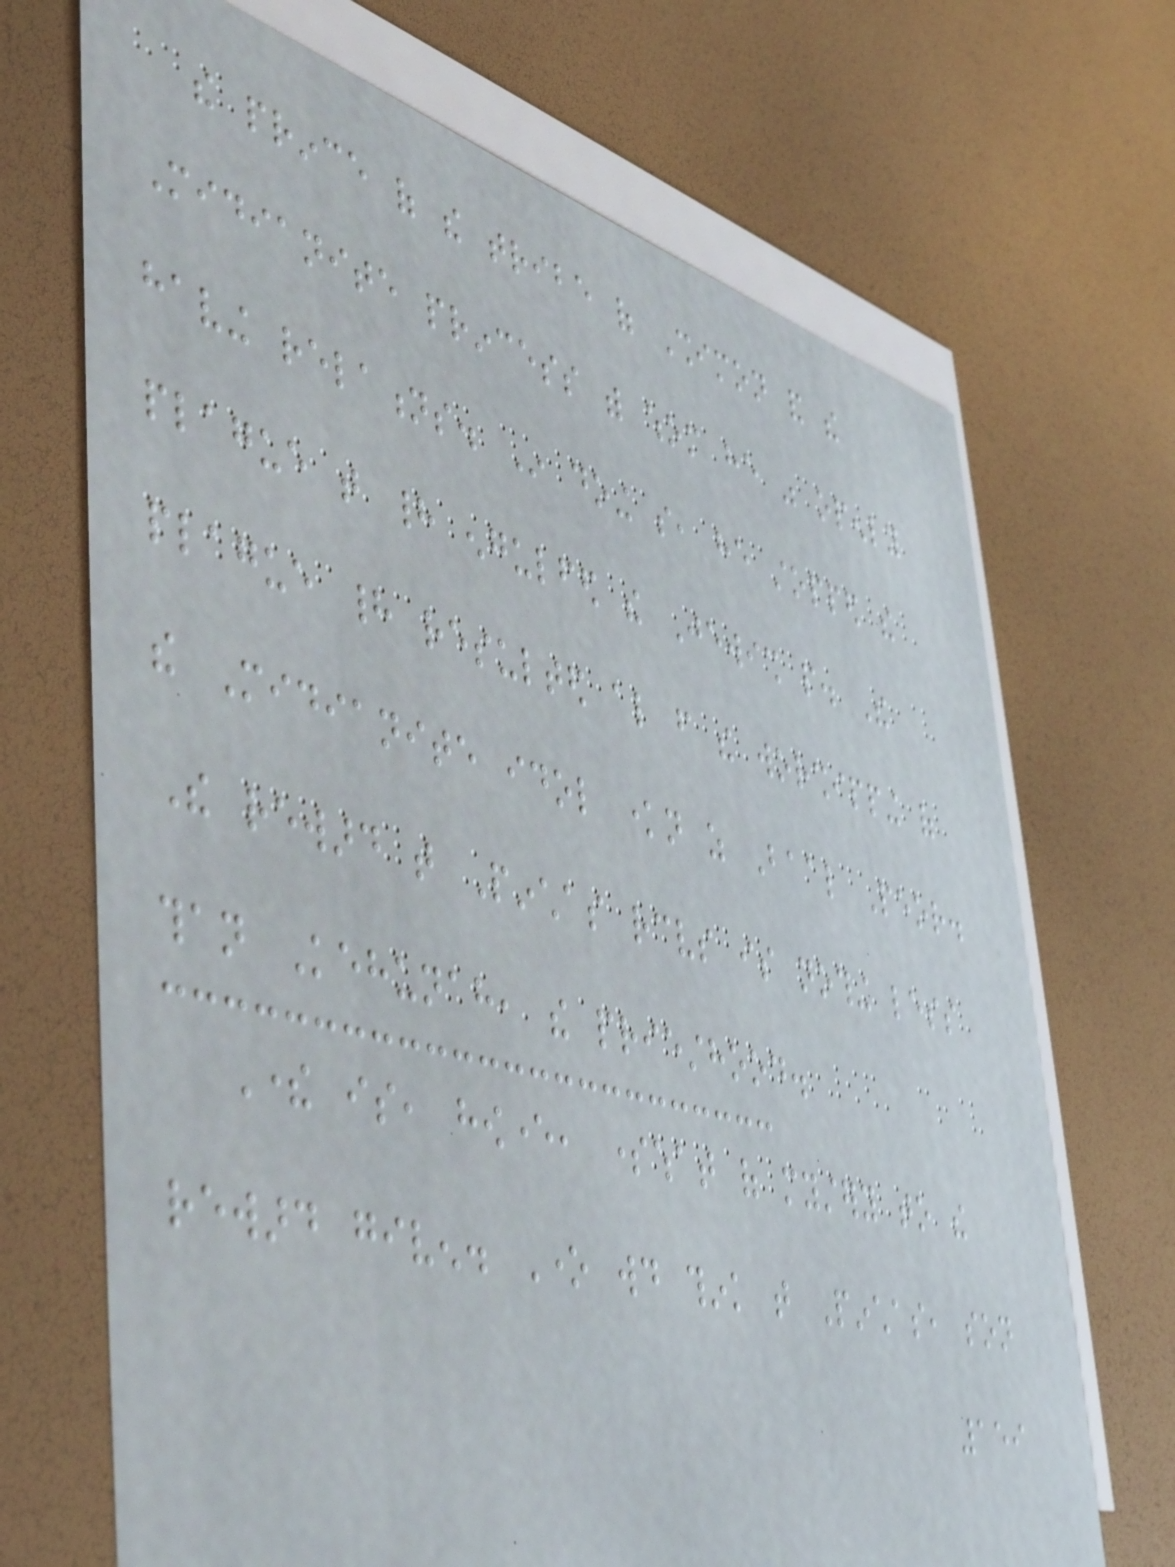the prince of the tribe of Shimon and the
Midianite princess with whom he was openly
having relations. In doing so, he stopped the
plague that had engulfed the Jewish people. The
plague had resulted also from the worshipping of
the Midianite idol known as Baal Peor.
The reward that Pinchas receives is nothing less
than Kehunah, the priesthood.
There is, however, somewhat of mystery to the
reward given. One would think that Pinchas, son
159
